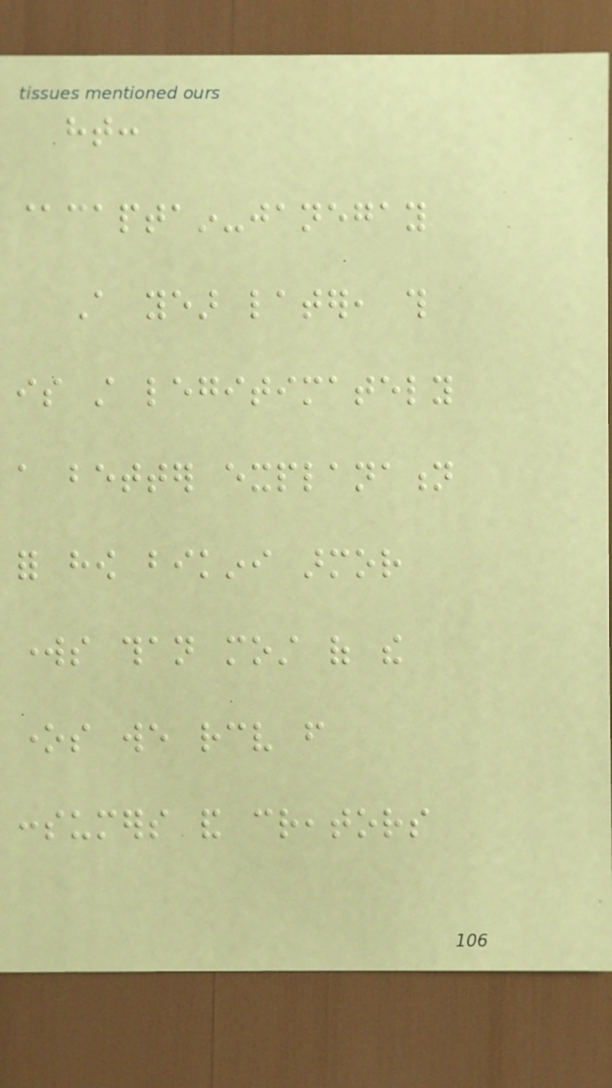ht:
@captain-janegay
A year later, this
is still legitimately
a better explanation
for how bikini armor
works than most of the
ones we receive from
consumers and creators
